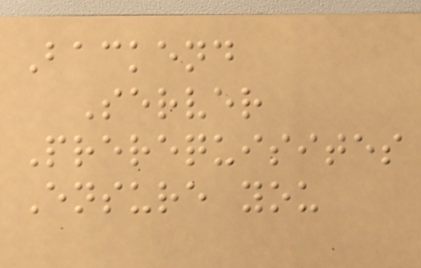Backend
Server
Prerequisites
Ensure you
